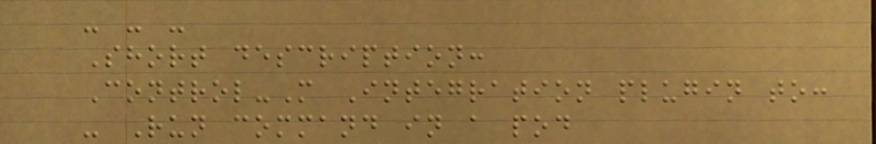- - -
Short description:
Control-M Integration plugin to:
- Run command in a pod
